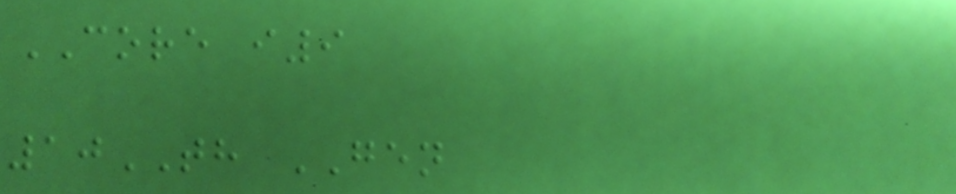CORE i9
10TH GEN
